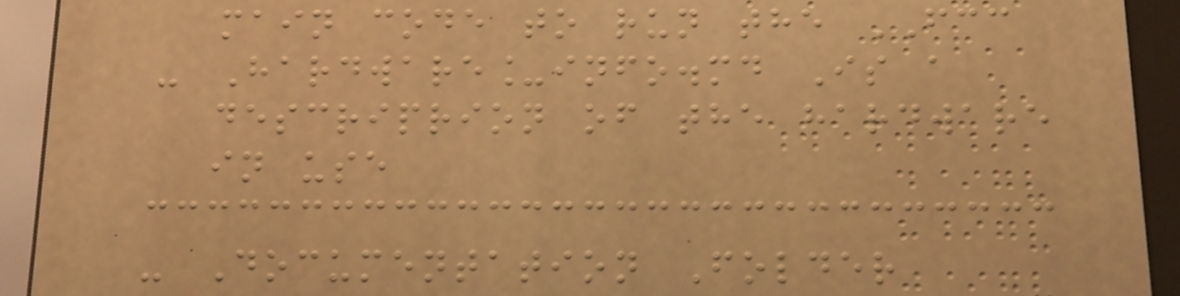main code to run the FCC
- Hardware_info.md Is a
descriprion of the hardware
in use
- Documentation Folder
